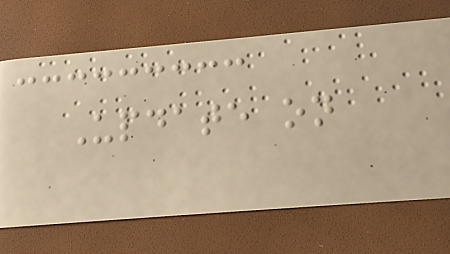Update on
